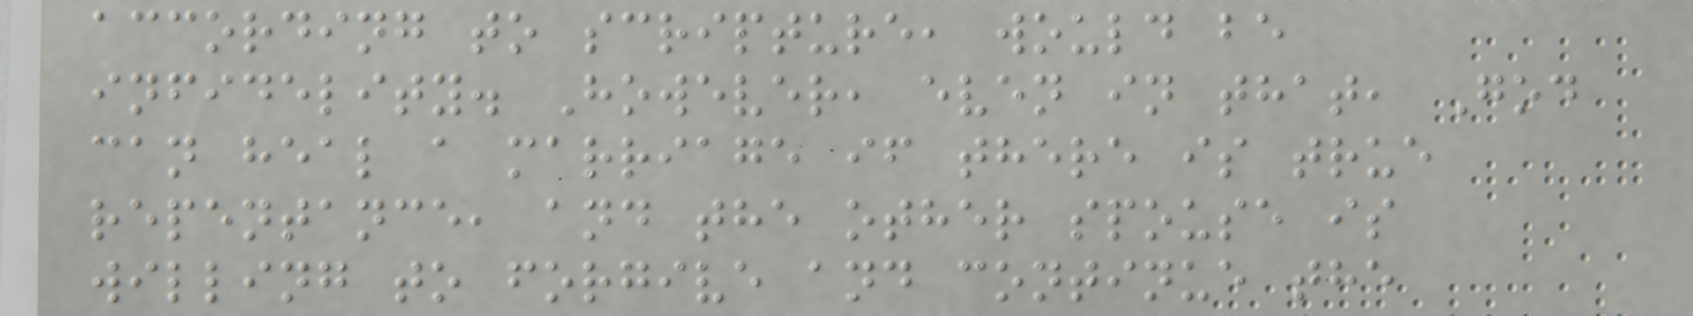according to scripture, would be
infidelity. However, even in that, God
can heal a marriage if there is true
repentance, and the other spouse is
willing to forgive and continue the
